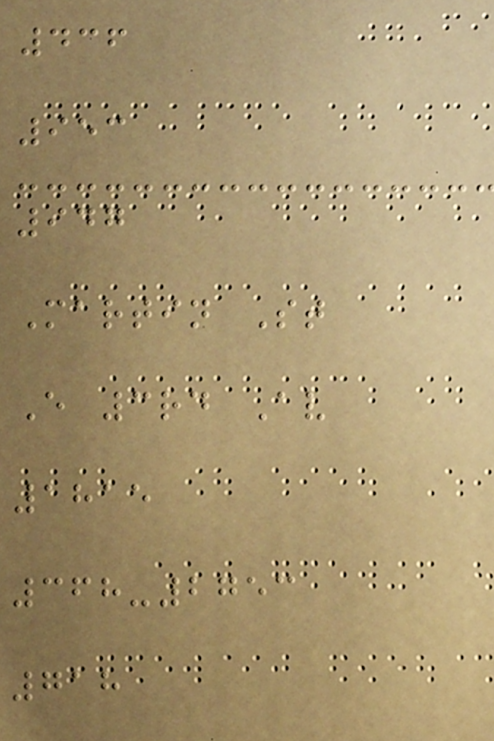436
953
947
Martin St
E 3rd Av
1815
368-2753
718
